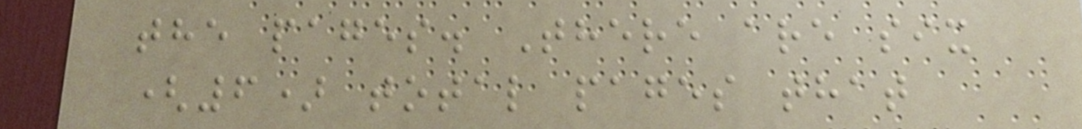the pages. There are six
(6) total pages that
